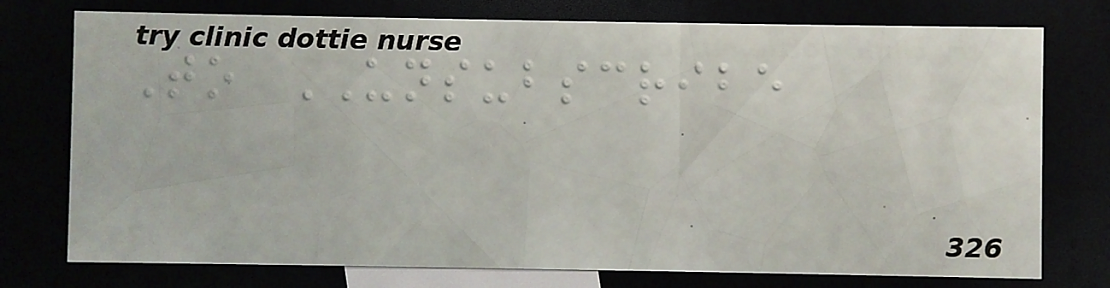To UNSUBSCRIBE
